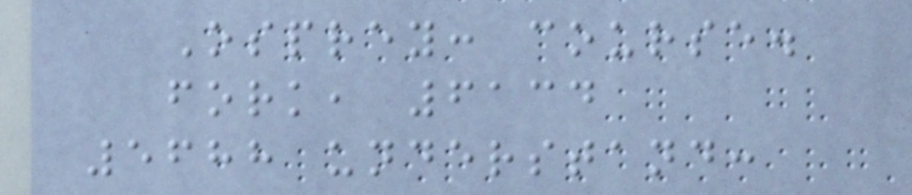Osprey: course.
fork, 6134
5688 understand:
